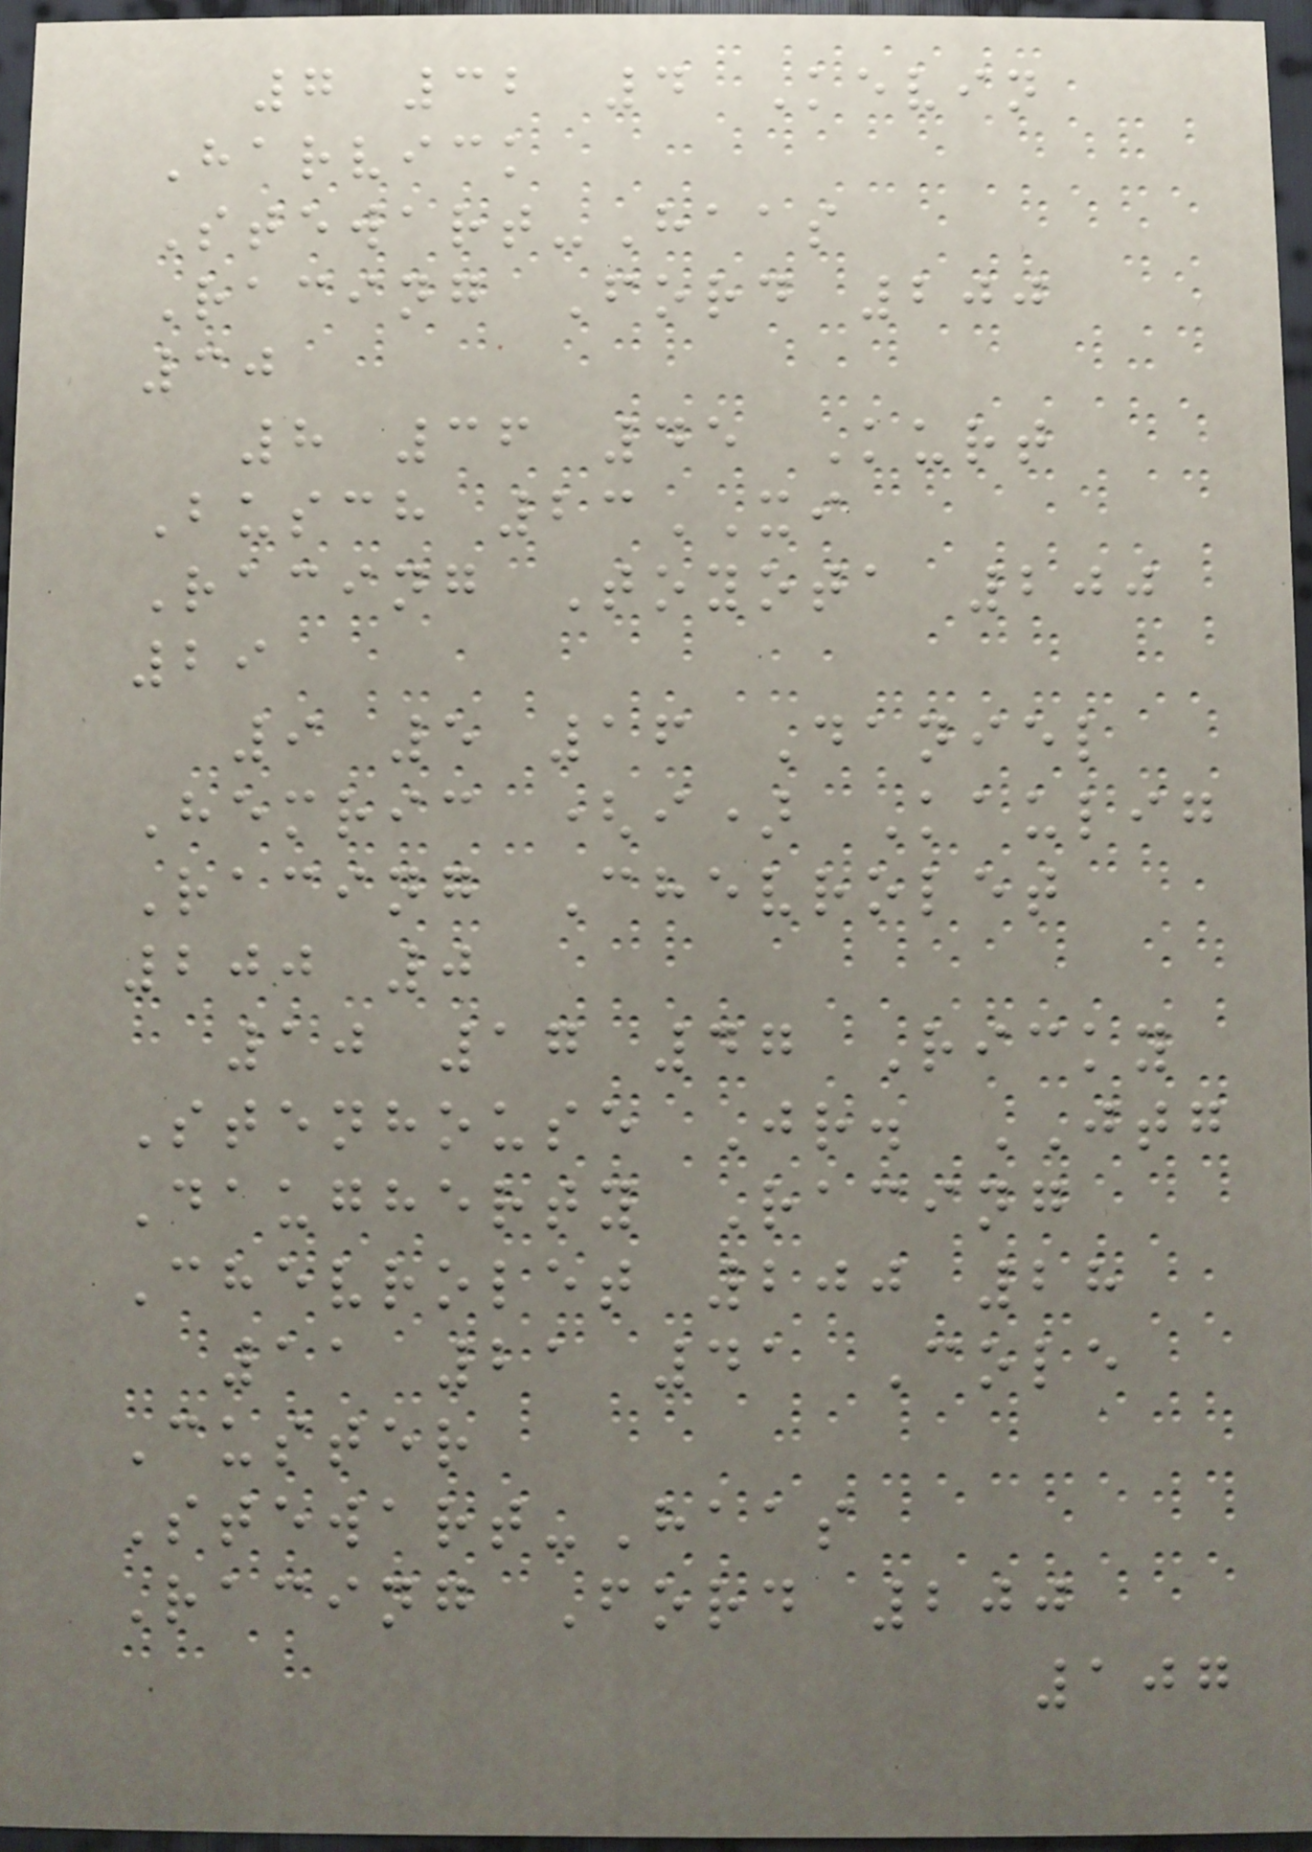7 32 4 Kevin
Harvick
Stewart-Haas
Racing Ford 200
30
8 36 45 Kurt
Busch 23XI
Racing Toyota 200
29
9 5 16 Daniel
Hemric (i) Kaulig
Racing Chevrolet
200 0
10 17 47 Ricky
Stenhouse Jr. JTG
Daugherty Racing
Chevrolet 200 28
11 21 41 Cole
Custer
Stewart-Haas
Racing Ford 200
107
